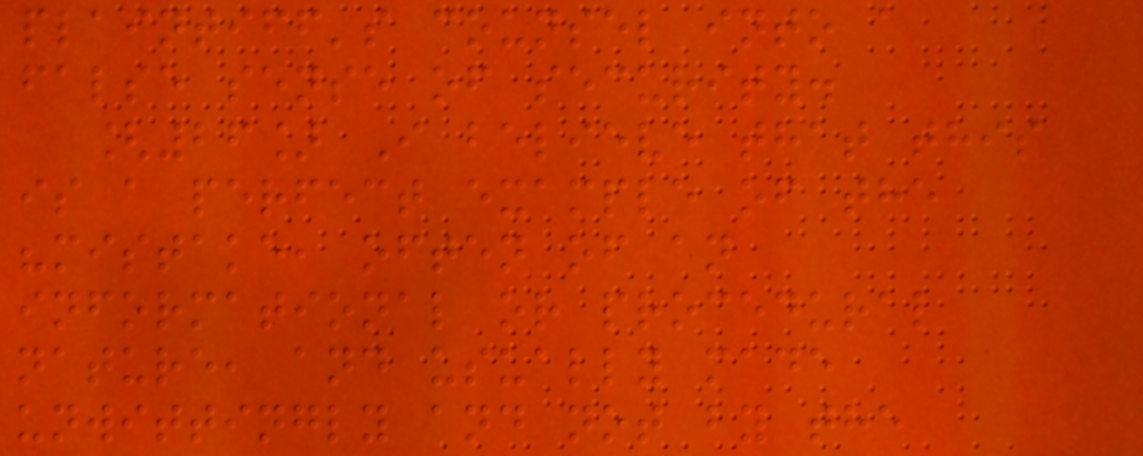plaintiff's counsel into a
false sense of security.
[26] I believe that this
is a perfect example of the
"mistake, often of an
informational or procedural
nature, and usually made
unwittingly and not by the
